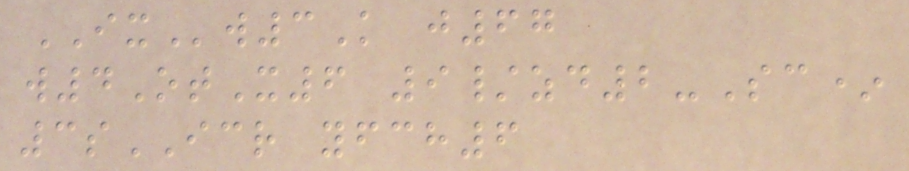IXw3K j67
w4OtX6 9/zd2-Sc*
3sICR yfch6
